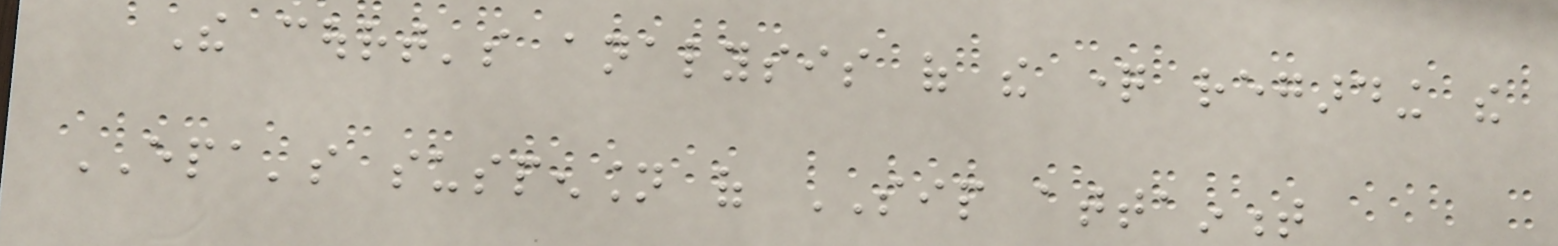The court's analysis of the question regarding the
EPA's suspension of SIP attainment
